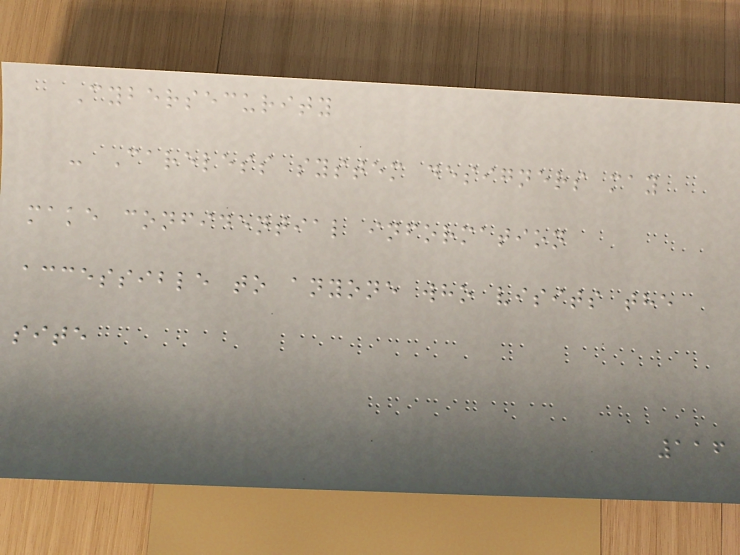Cybersecurity
- Careless system designers may
make confidential information
accessible to anyone who visits the
site
116
